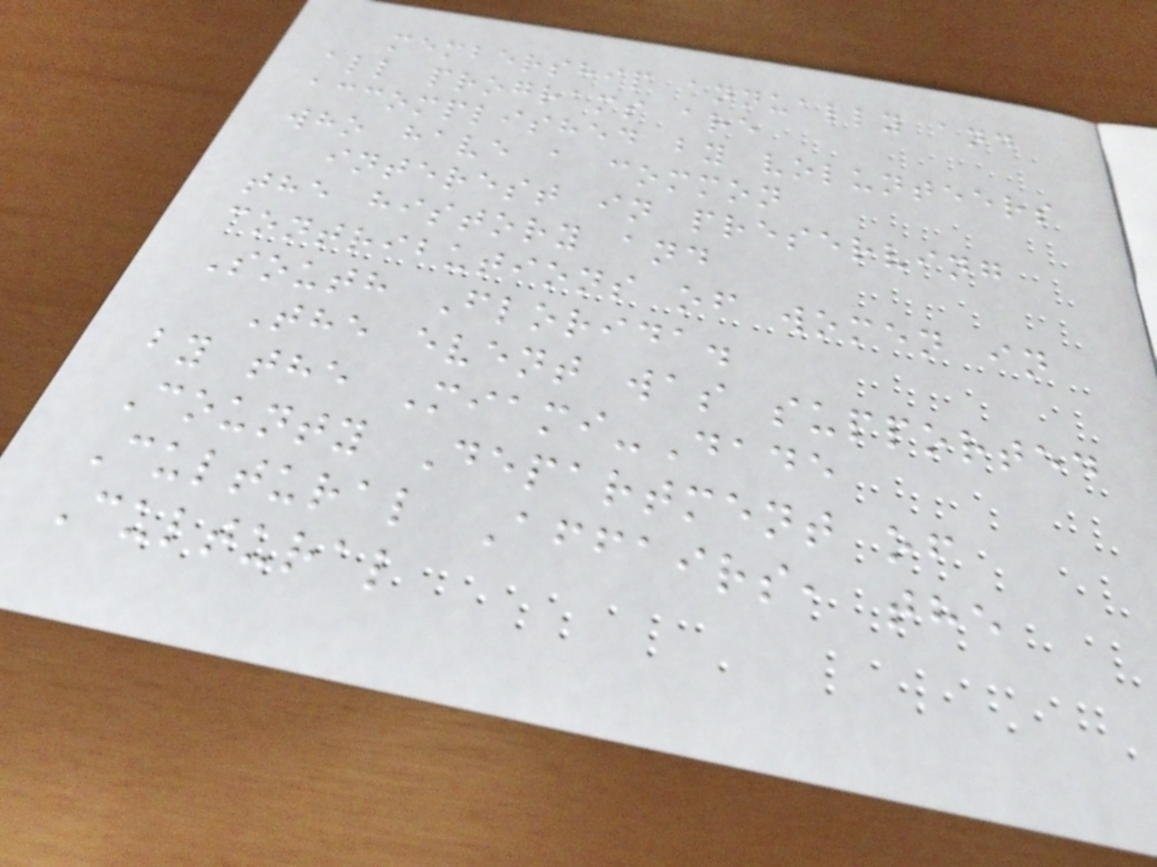membership annually and
all programs are
accomplished by volunteers
who have a common
interest in preserving
the history and
contributions of women in
South Florida.
The event was supported
by the Miami-Dade
County Department of
Cultural Affairs, the
Cultural
